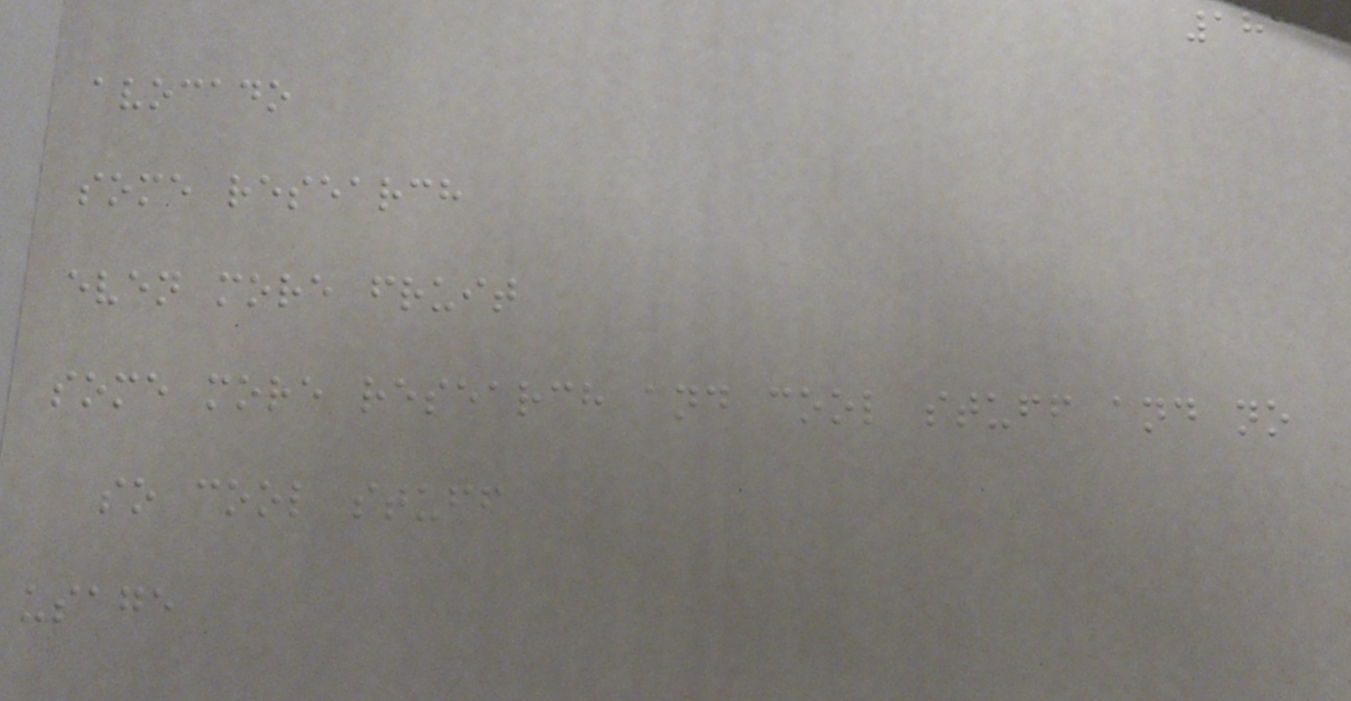183
avocado
some research
even more fruit
some more research and cool stuff and no
so cool stuff
usage
